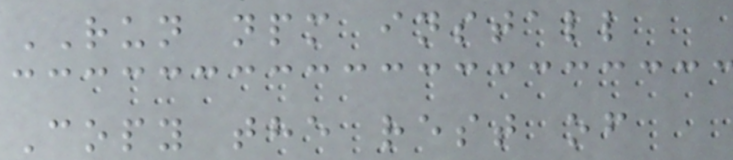RUN npm install
Copy the rest of
